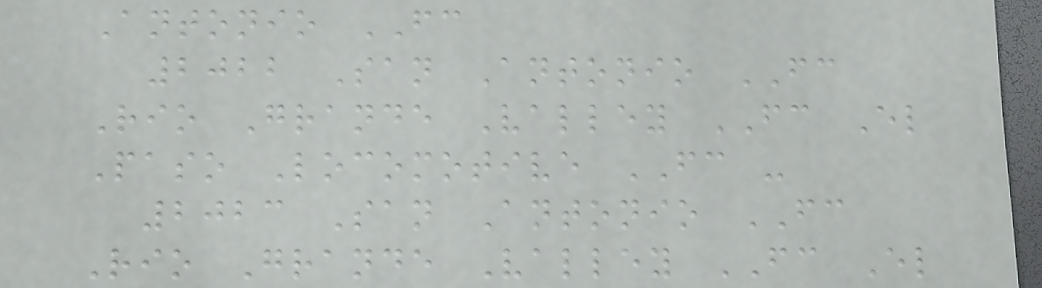Antonio FC
2022 San Antonio FC
Rio Grande Valley FC El
Paso Locomotive FC -
2023 San Antonio FC
Rio Grande Valley FC El
